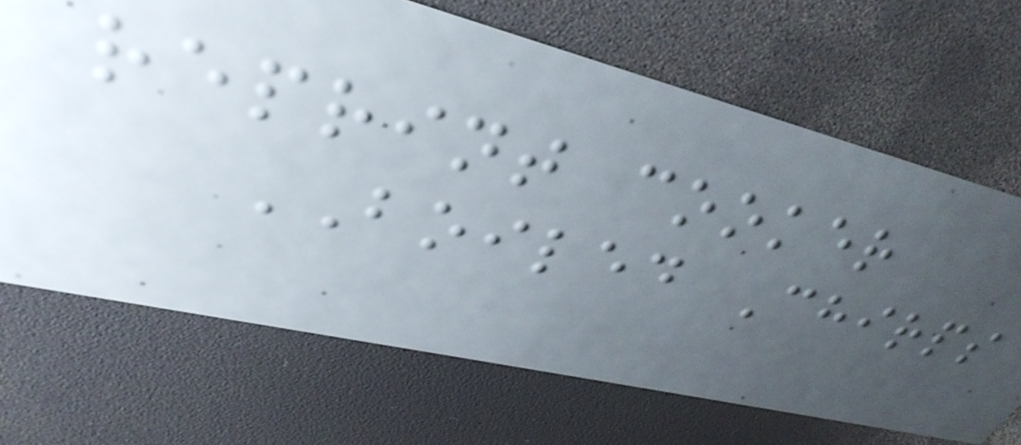reprint cooker
BOILED Chirps
